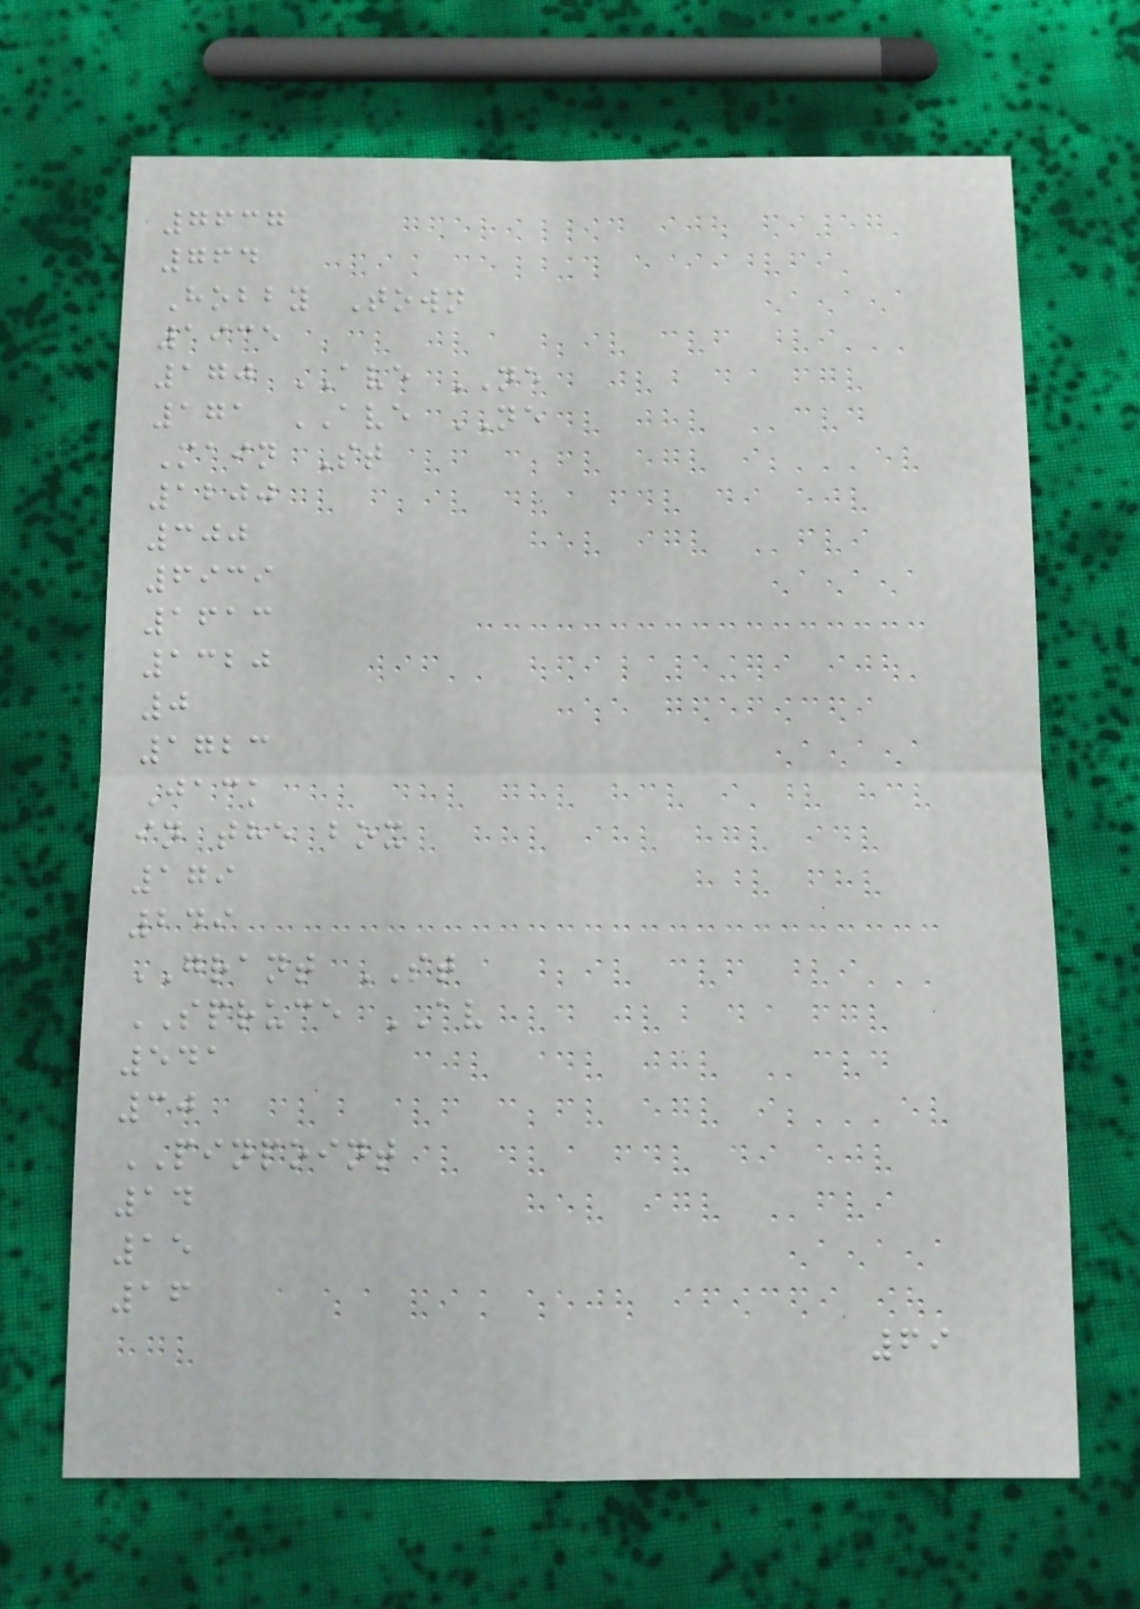7637
764
Hobby Town
1935
170 AVE NE
171 AVE NE
Main St
1200
300
6939
1613
1320
0
1723
Jack
in the box
179
249
GRANT ST
SPRUCE AV
541
30
PINPOINT
14
15
16
69
